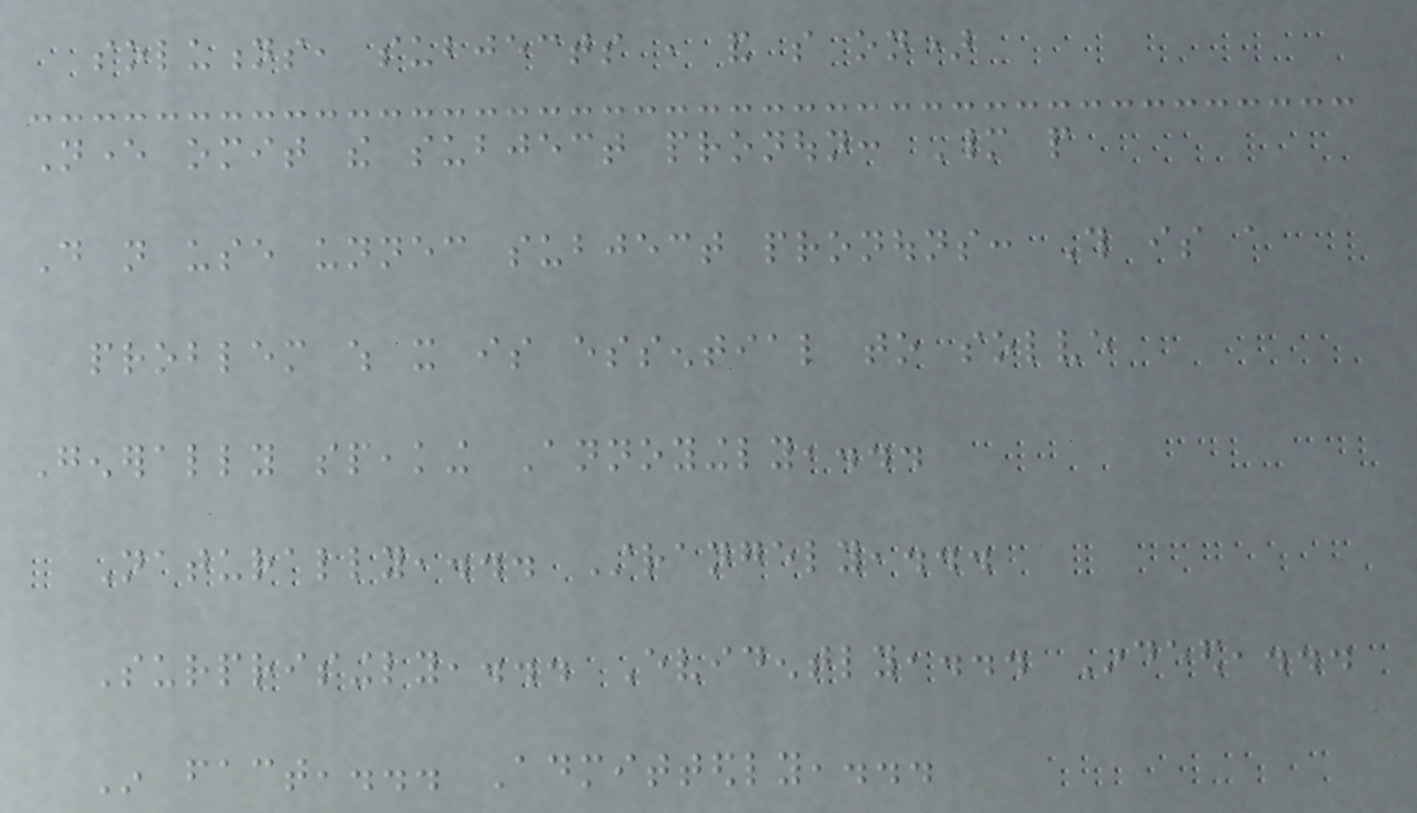solutions, subjects , and so on)
Never omit the subject pronoun: Many people
Do not use unnecessary subject pronouns: This is a
problem which it is essential to solve
Generally speaking Annoyingly,...
Naturally,... Strangely,...
Surprisingly,... Evidently,... Indeed,...
In fact,... Admittedly,...
